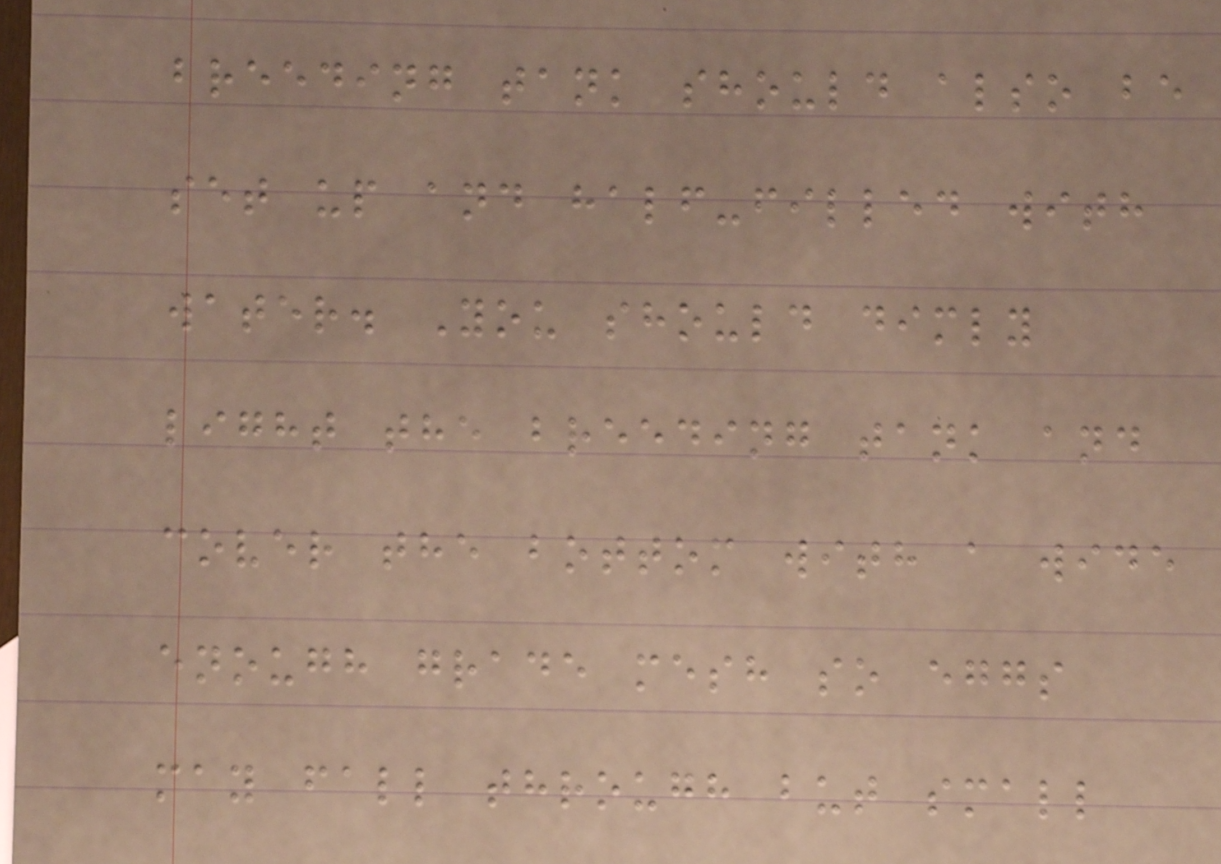breeding tank should also be
set up and half-filled with
water. You should dimly
light the breeding tank and
cover the bottom with a wide
enough grade mesh so eggs
may fall through but small
